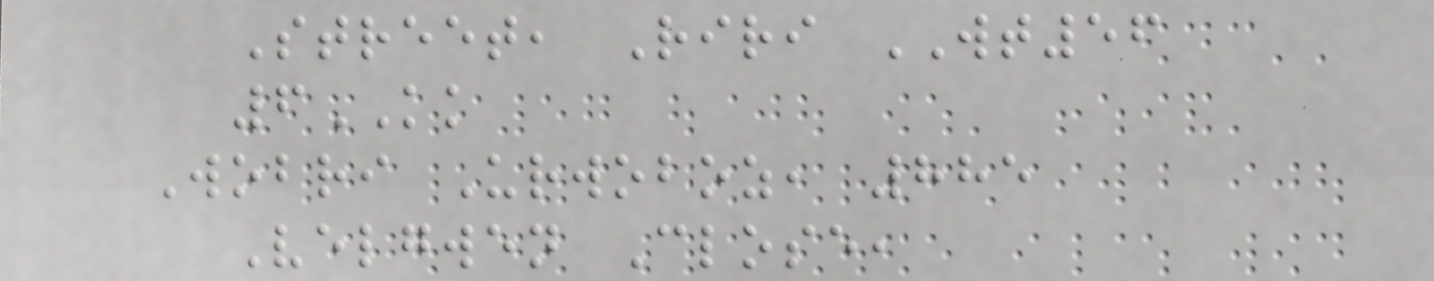Street, Riri WT56
6KK
Wobri Urwoboz, 885
Velgwen Close,
